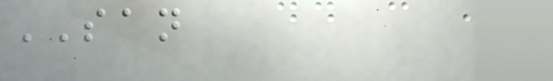SAN
